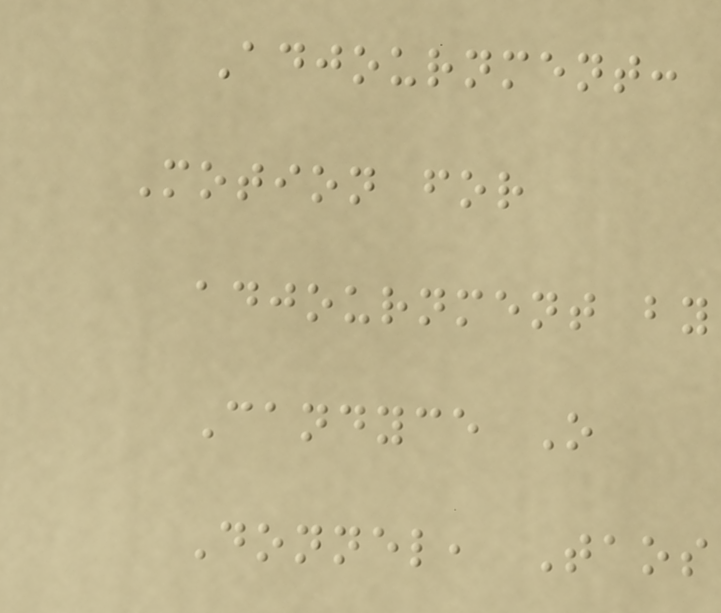Adjournment:
Motion for
adjournment by
Candyce O
Donnel, Taos
